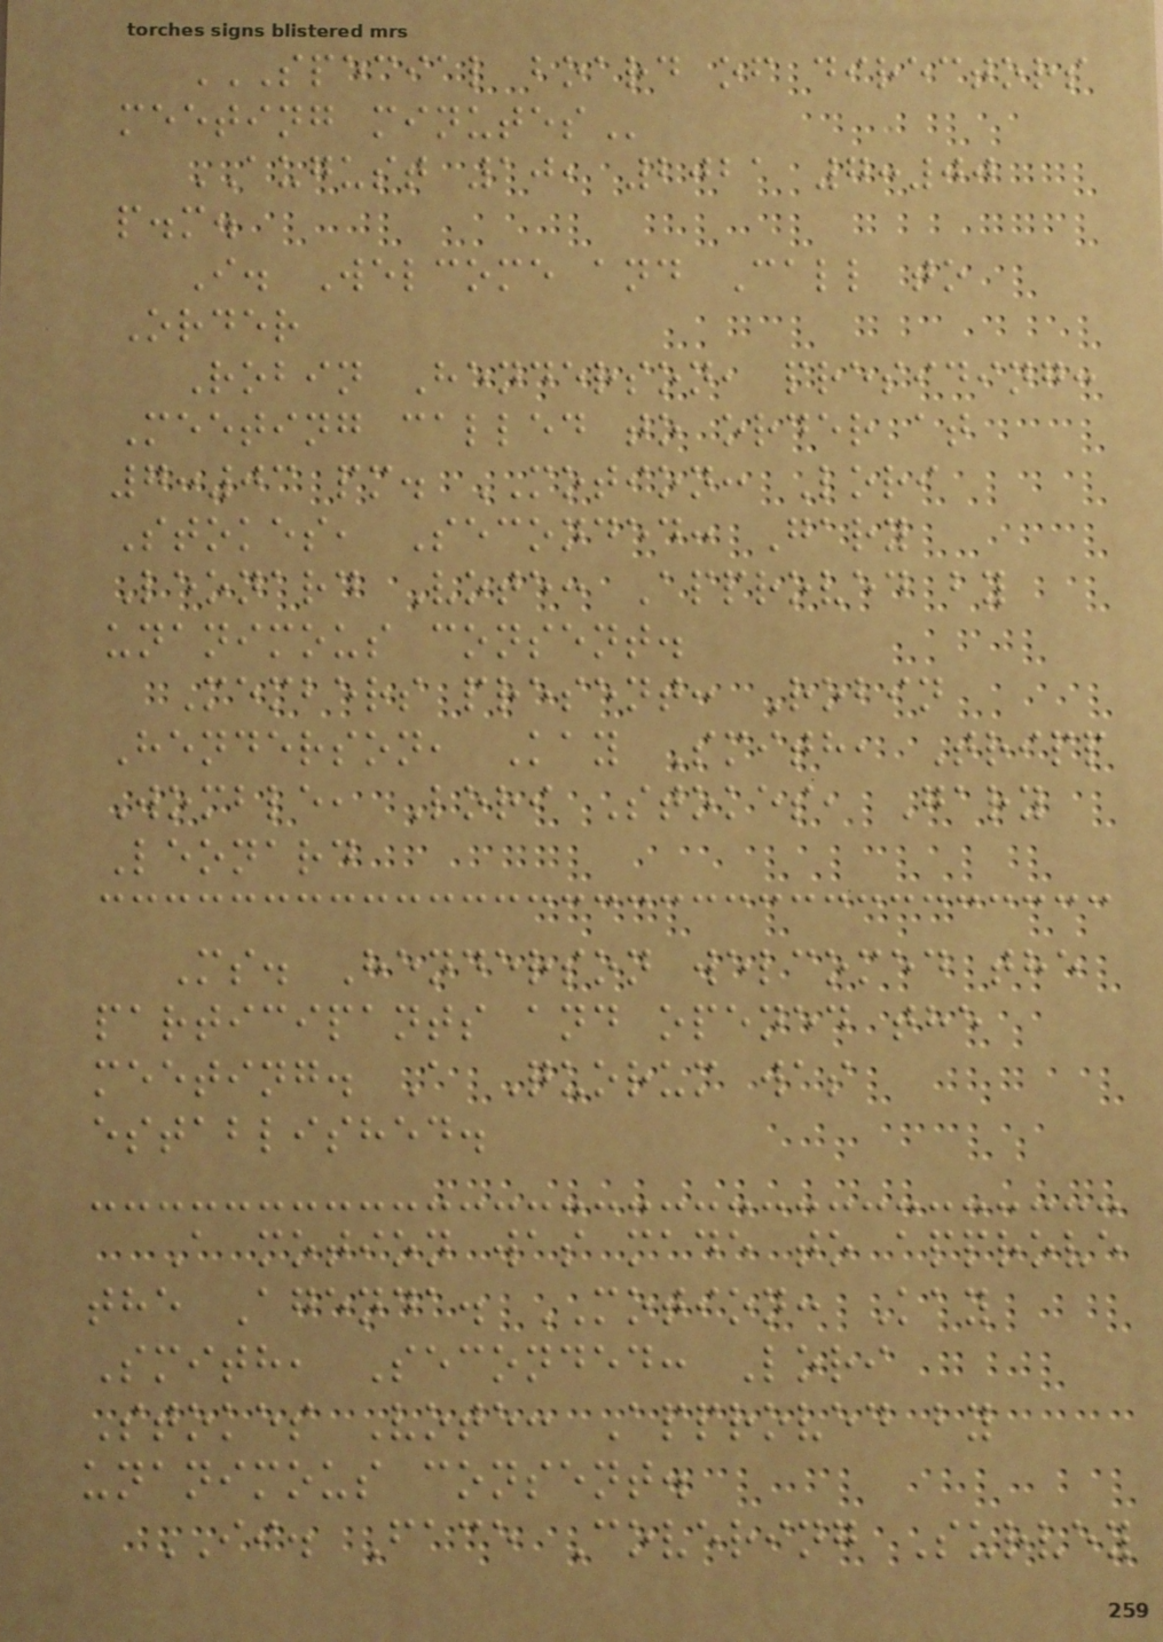SPECIAL BOARD OF DIRECTORS
MEETING MINUTES
AUGUST 10, 2021 7:00
p.m.
I. Welcome and Call to
Order
Robin Henderson, presiding:
Meeting called to order at
7:03 pm. MOTION: Lori
Stokes, Seconded: Gary
Leonard Vote: Approved by
unanimous consent.
Members present: Robin
Henderson, Kay Smith, Tripp
Womble, Lori Stokes, Gary
Leonard
Ms. Henderson welcomed the
participants and opened the
meeting. A Quorum was
established.
A motion was made to approve
the Agenda. MOTION: Kay
Smith, Seconded: Lori
Stokes Vote: Approved by
unanimous consent.
II. Face Covering Survey
